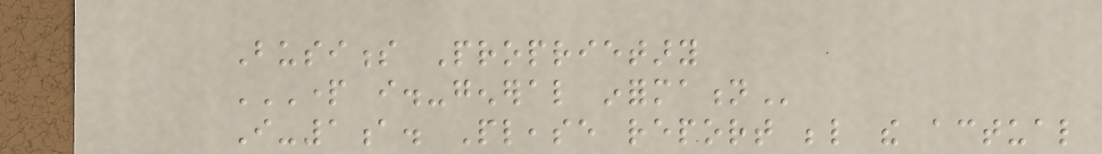Business Proprietary
PART I.-GENERAL INFORMATION
I-1a. Please report below the actual
